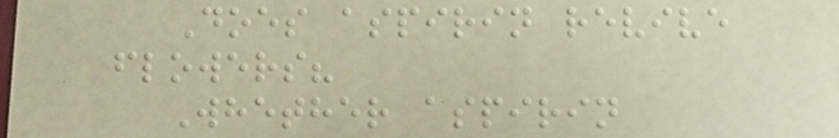Does aspirin revive
flowers?
Whether aspirin
